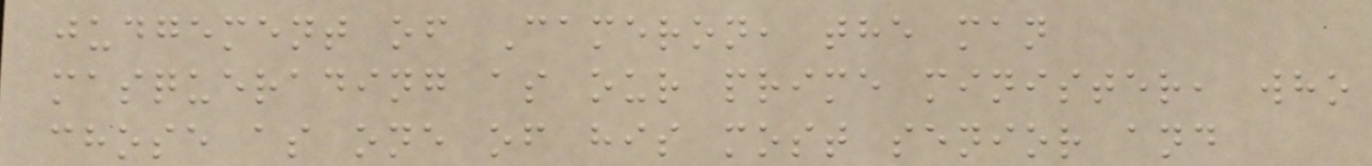judgement of Cameron, the man
masquerading as our prime minister, who
chose as one of his most senior and
